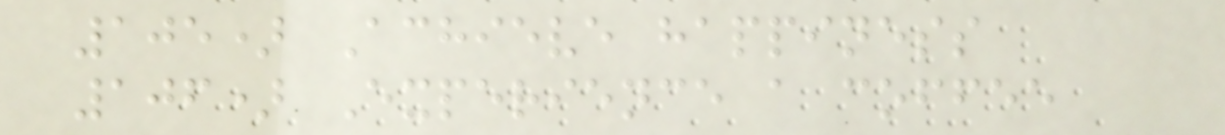105) Achieve happiness
106) Experience a coffee
